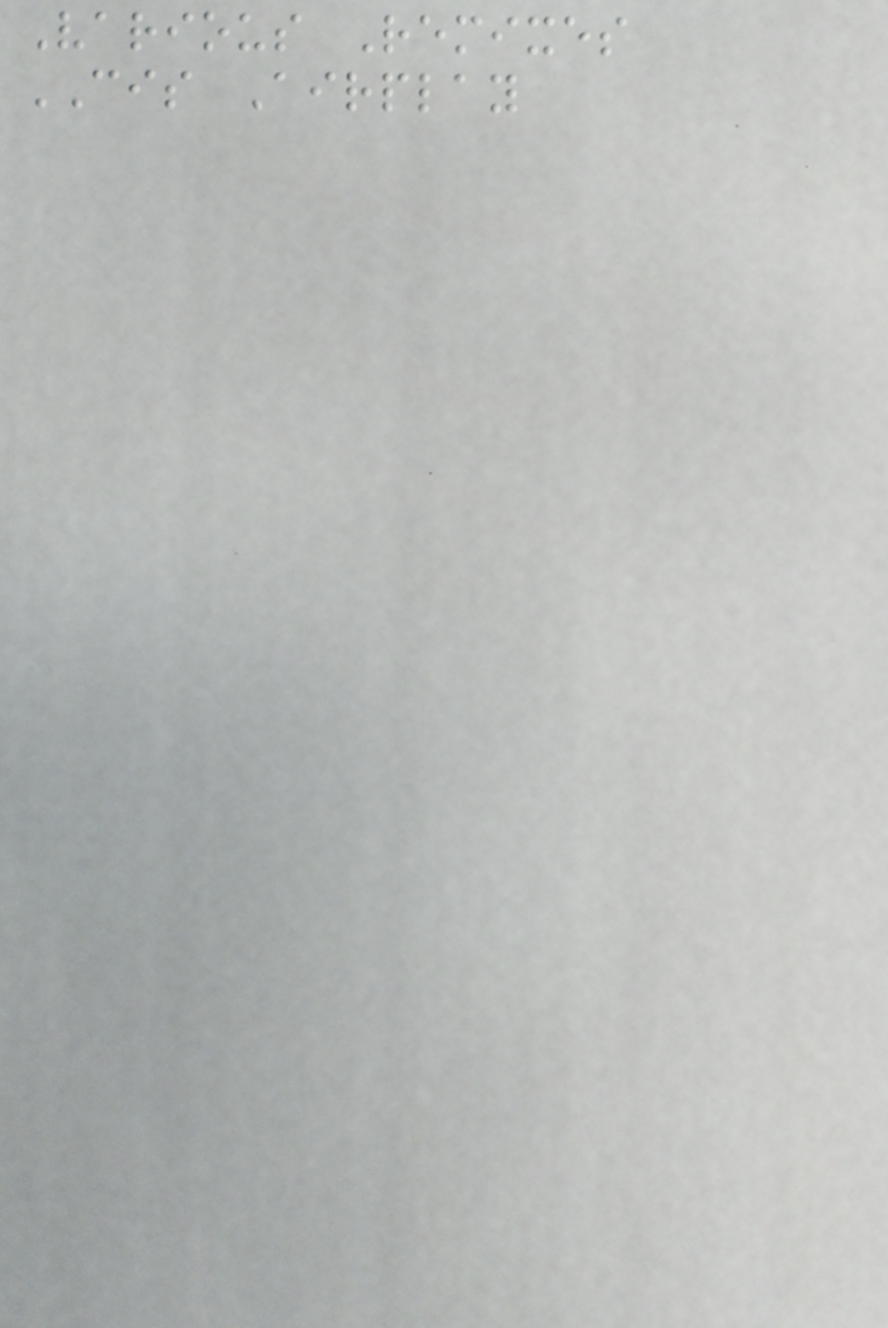Various Remixes
CIS Airplay
